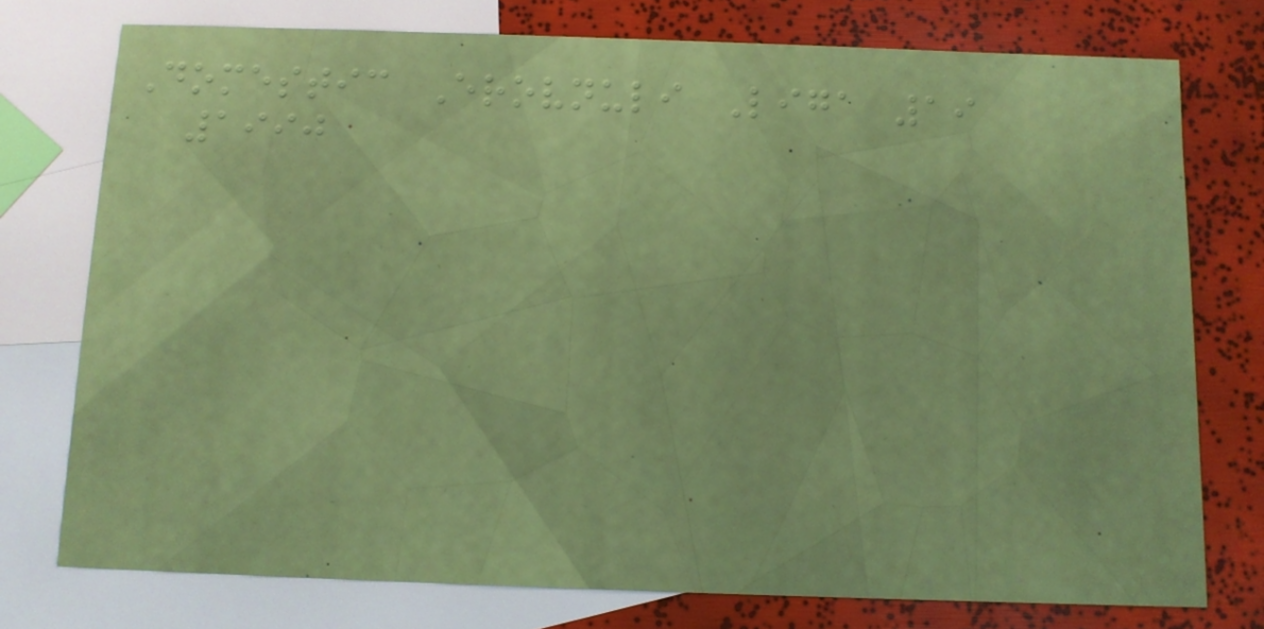Domestic Erovnuli Liga 19
1990
